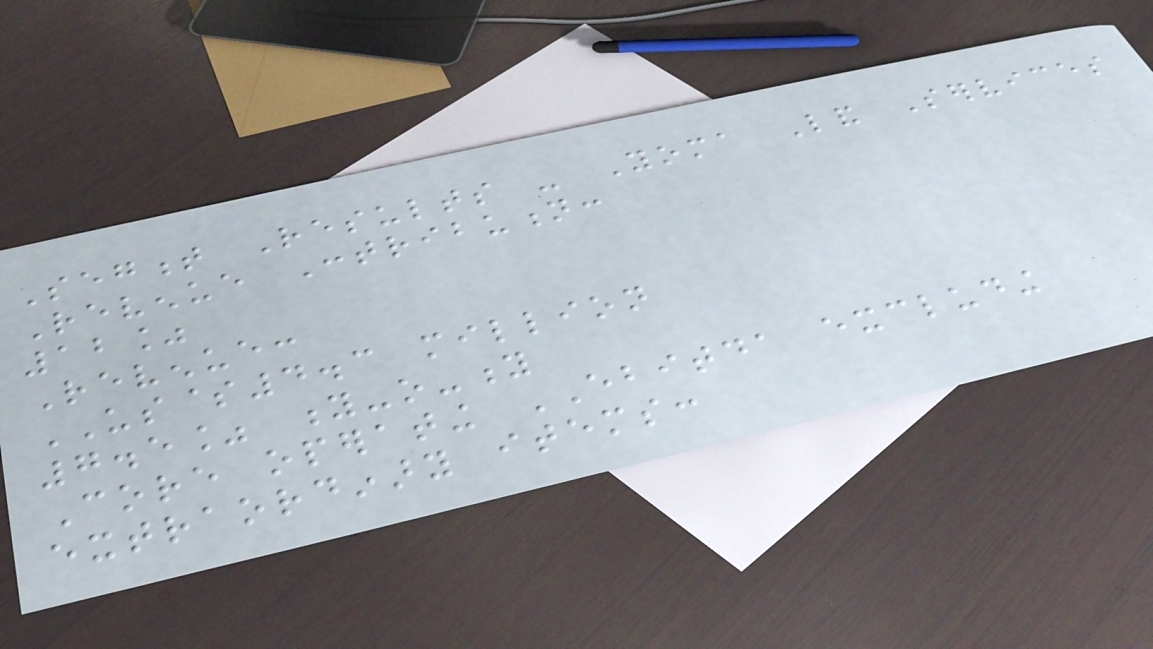Segment Results - Yoma Land Services
Revenue Contribution:
12%
Revenue:
US$4.3 million
7.5% y-o-y
Core operating EBITDA excluding
extraordinary items:
